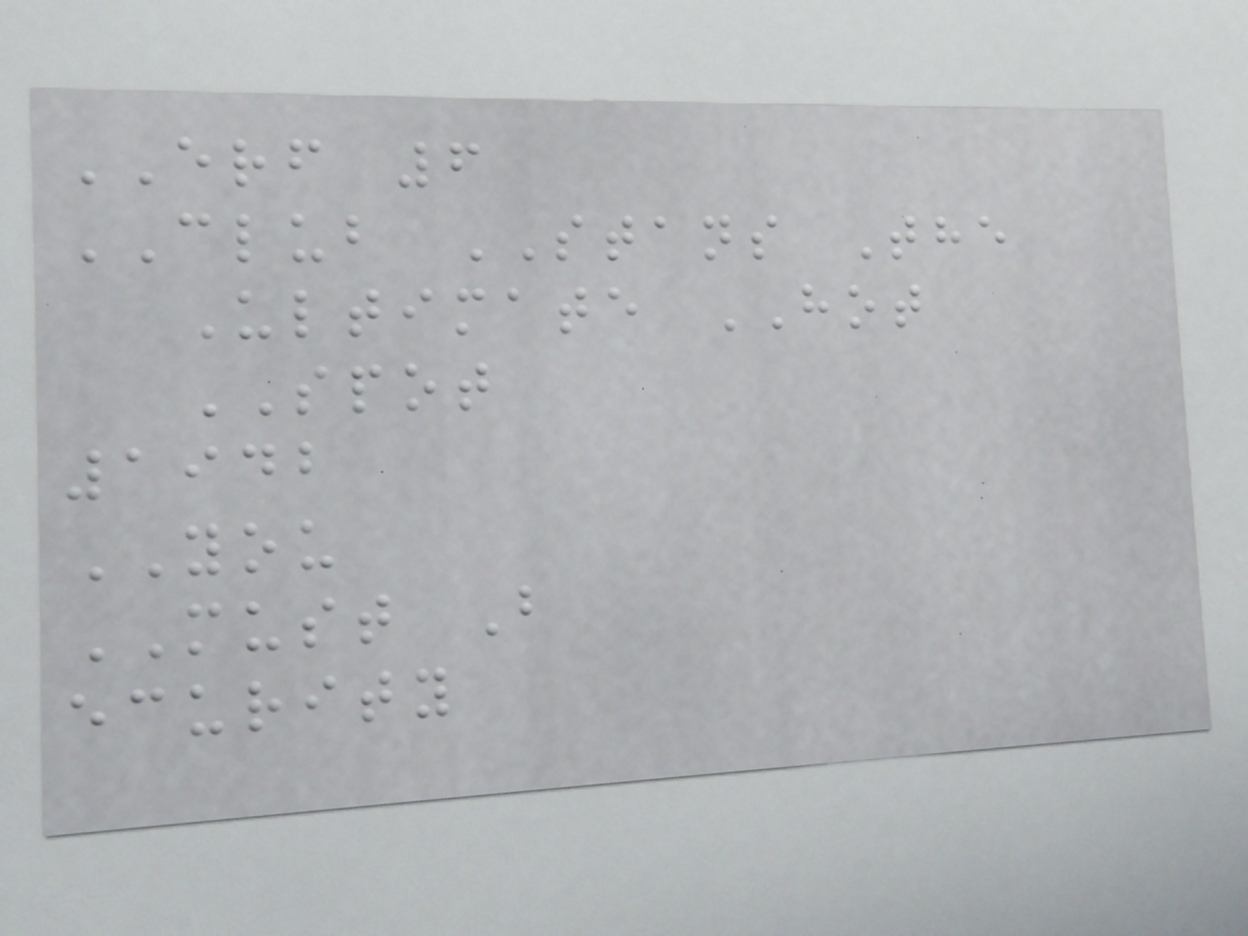ERF 6
CLUB STANS The
Ultimate HOT
SPOT
1942
YOU
MUST B
ecurity
